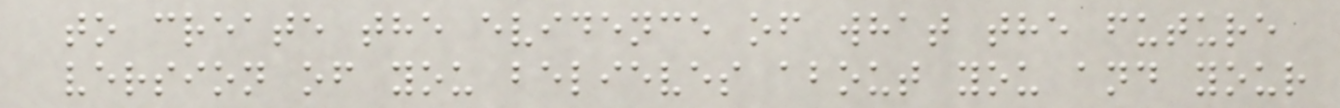to create the evidence of what the future
version of you believes about you and your
